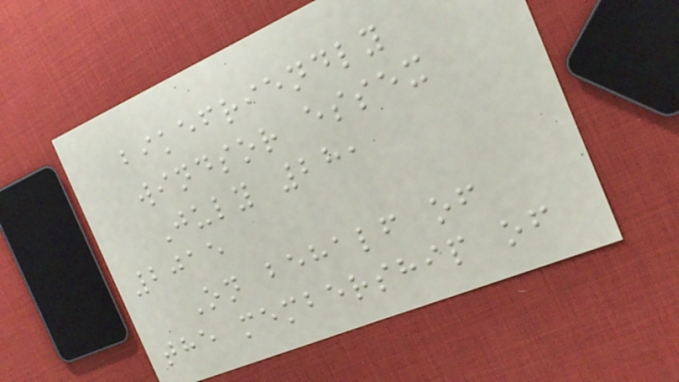bikefriendly
windsor essex
July 28,
2015
On behalf of
the membership of
